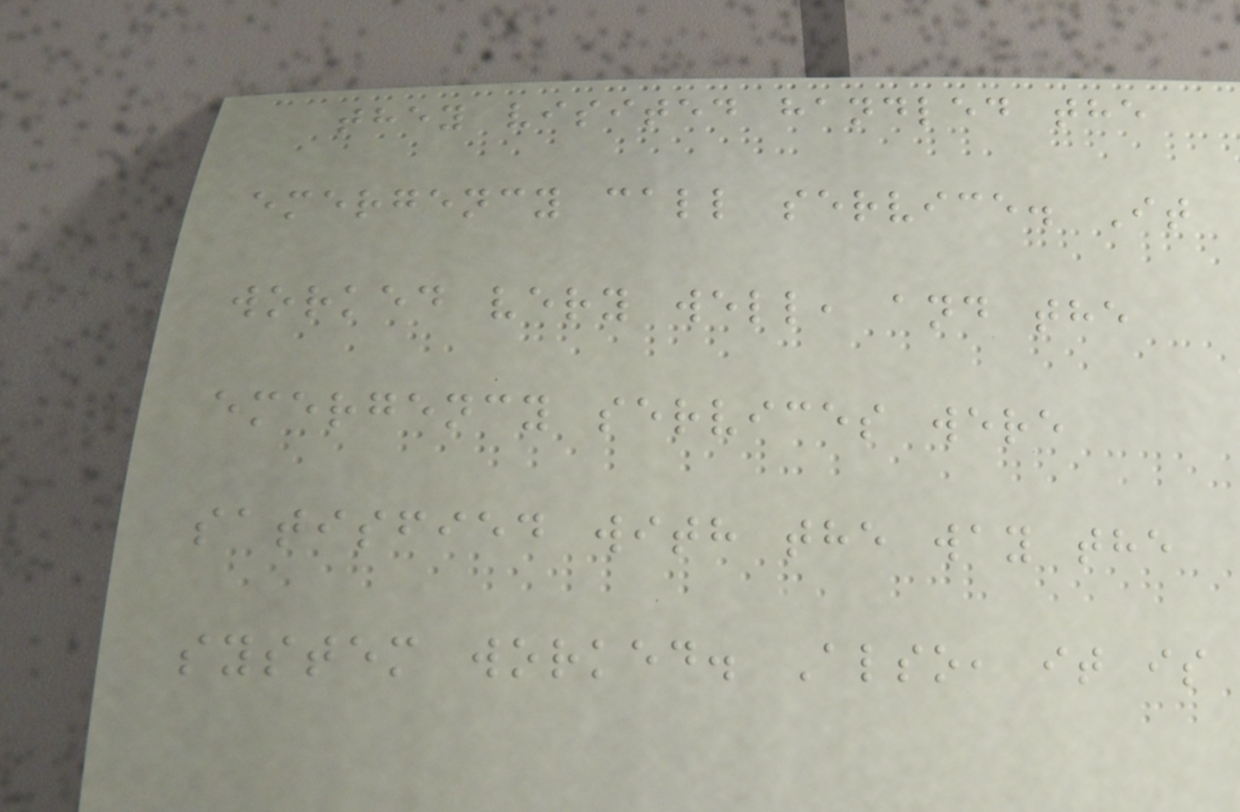they visited handled the
emergency call service. It
worked very well, and the
emergency services were
satisfied with the way the
system worked. Also, it is
